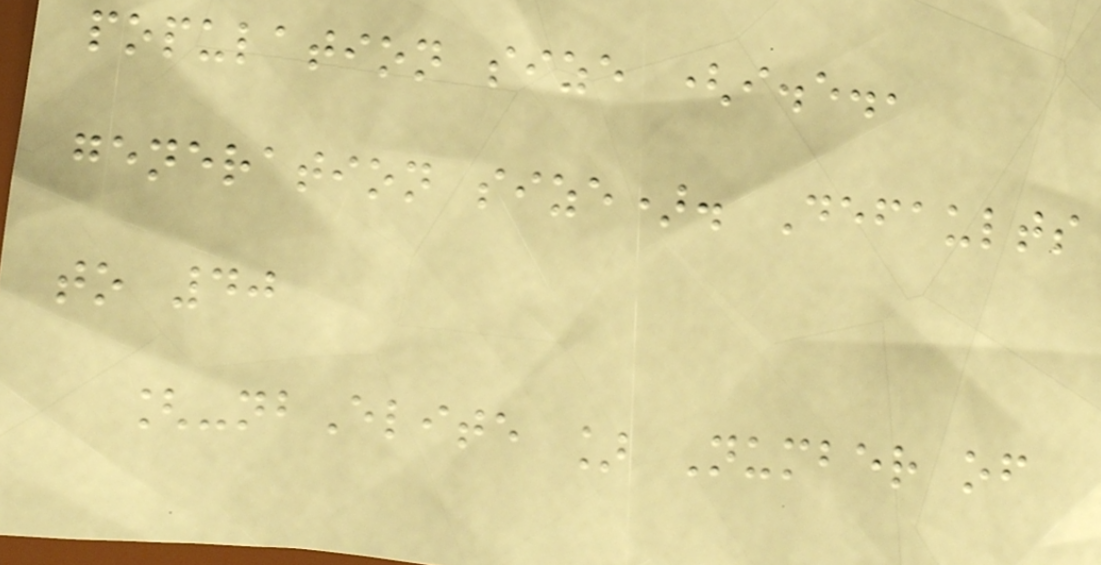population size (i.e.,
generation size). Defaults
to 40
[-nbElite ] Number of
